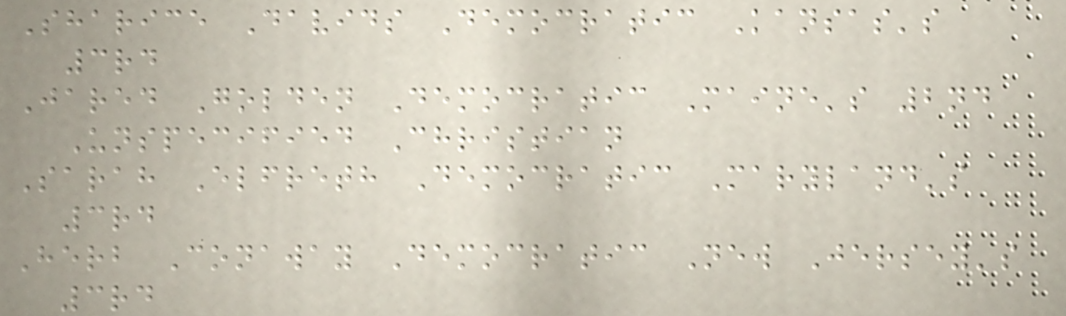Sharice Davids Democratic Kansas's
3rd
Jared Golden Democratic Maine's 2nd
Unspecified Christian
Sarah Elfreth Democratic Maryland's
3rd
Herb Conaway Democratic New Jersey's
3rd
